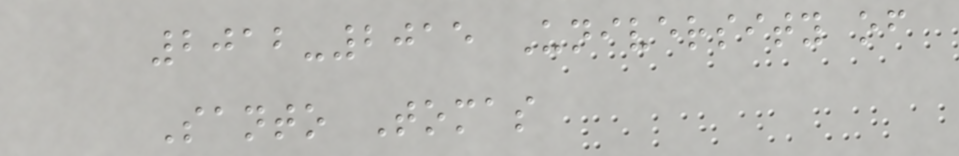2012-2015 University of
Santo Tomas
